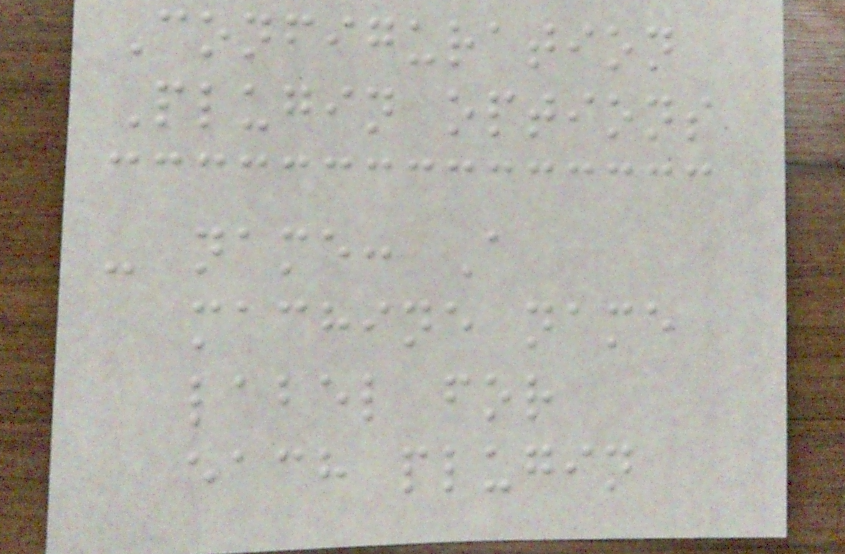Configuration
Plugin options
- name: A
machine name
label for
each plugin
